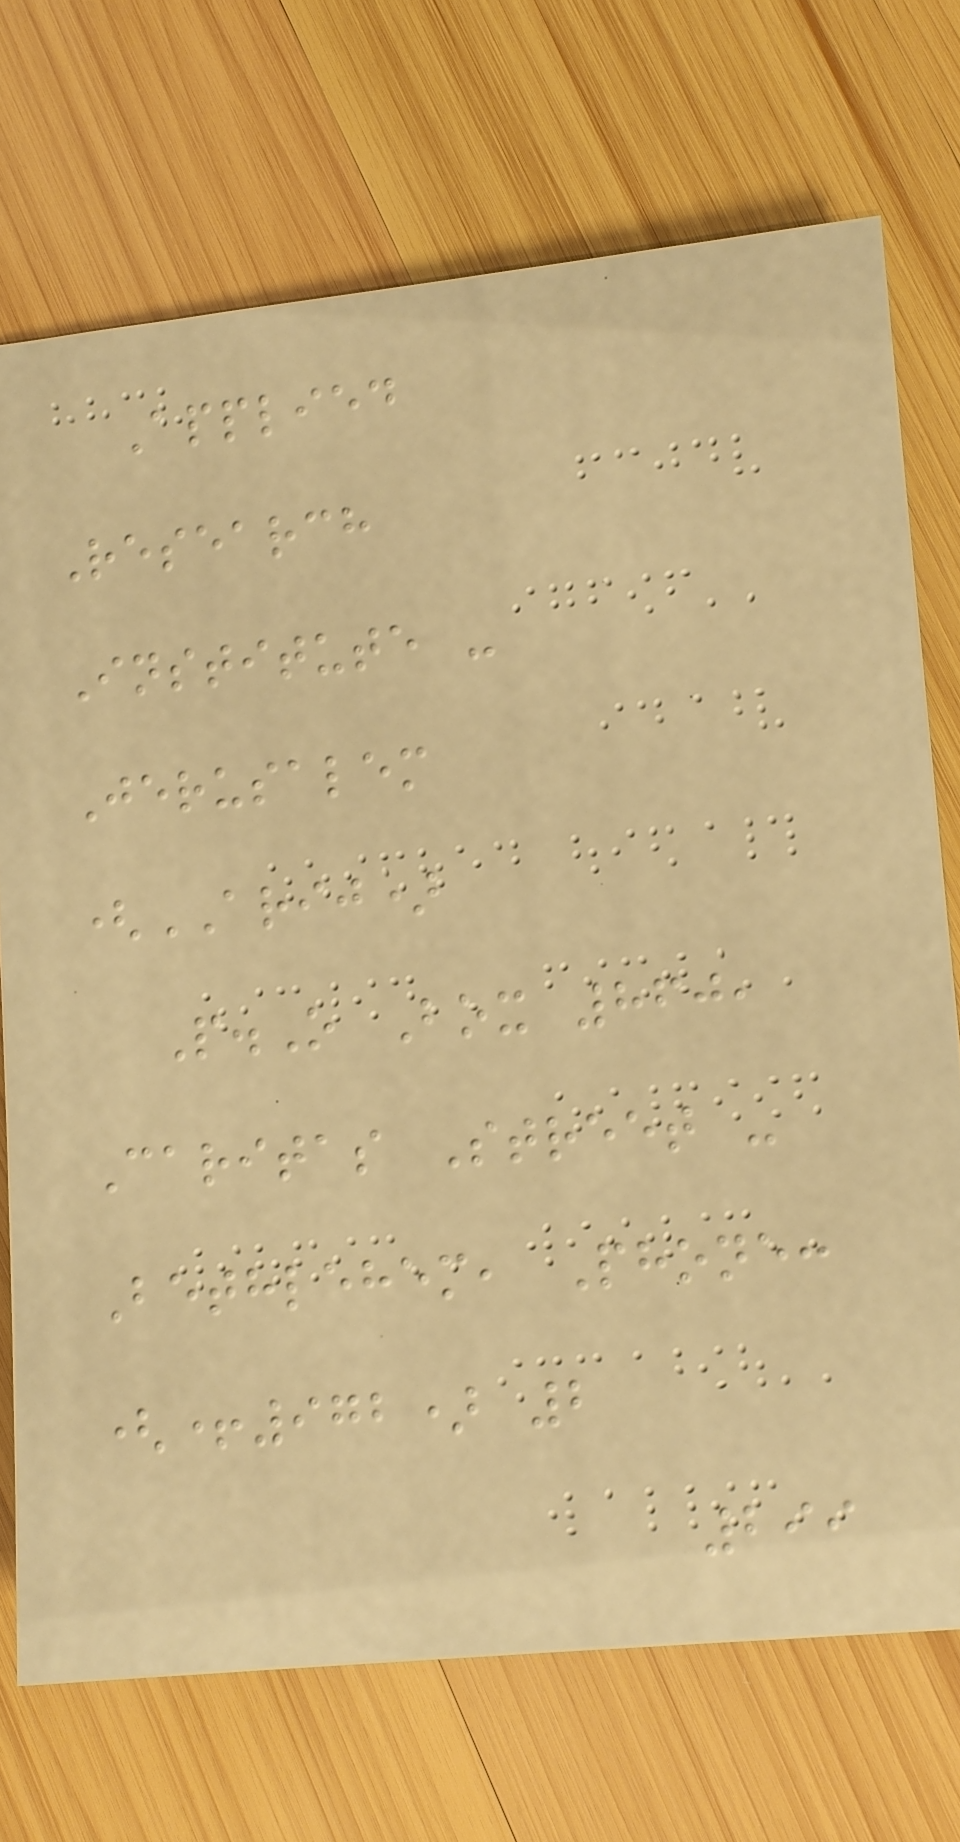Applied
Research
Institute -
Jerusalem
(ARIJ)
P.O Box 860,
Caritas Street -
Bethlehem, Phone:
(+972) 2
299
